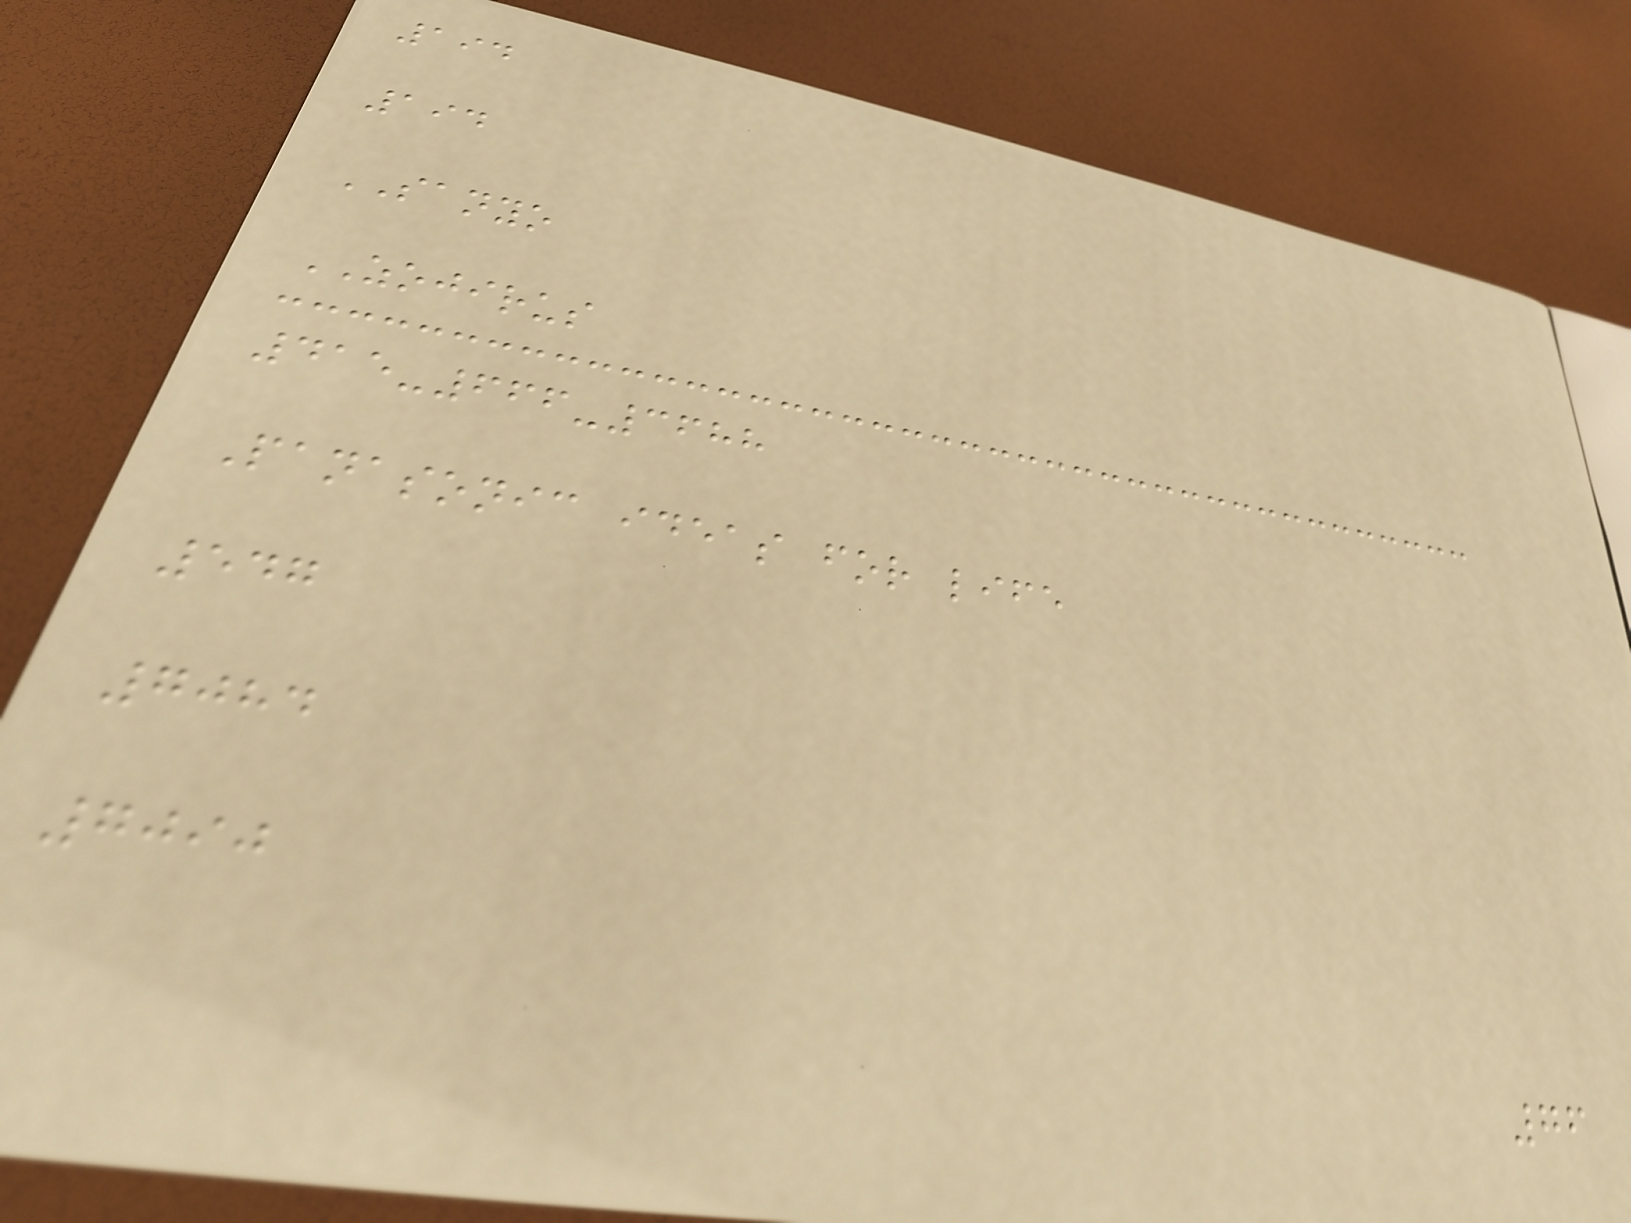194
194
SANYO
ZOJIRUS
415-666-3688
Panasonic ideas for life
547
7084
7090
76
